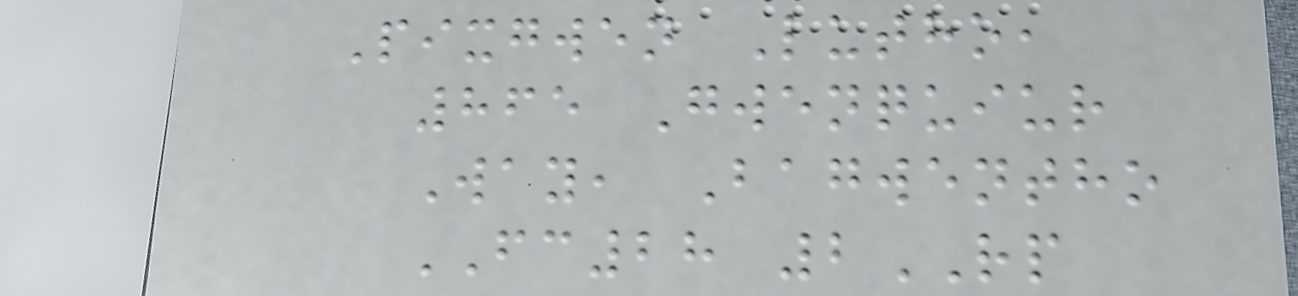Pixgwen Lutho,
865 Gwenquiur
Way, Bagwentho
FC28 2RP
